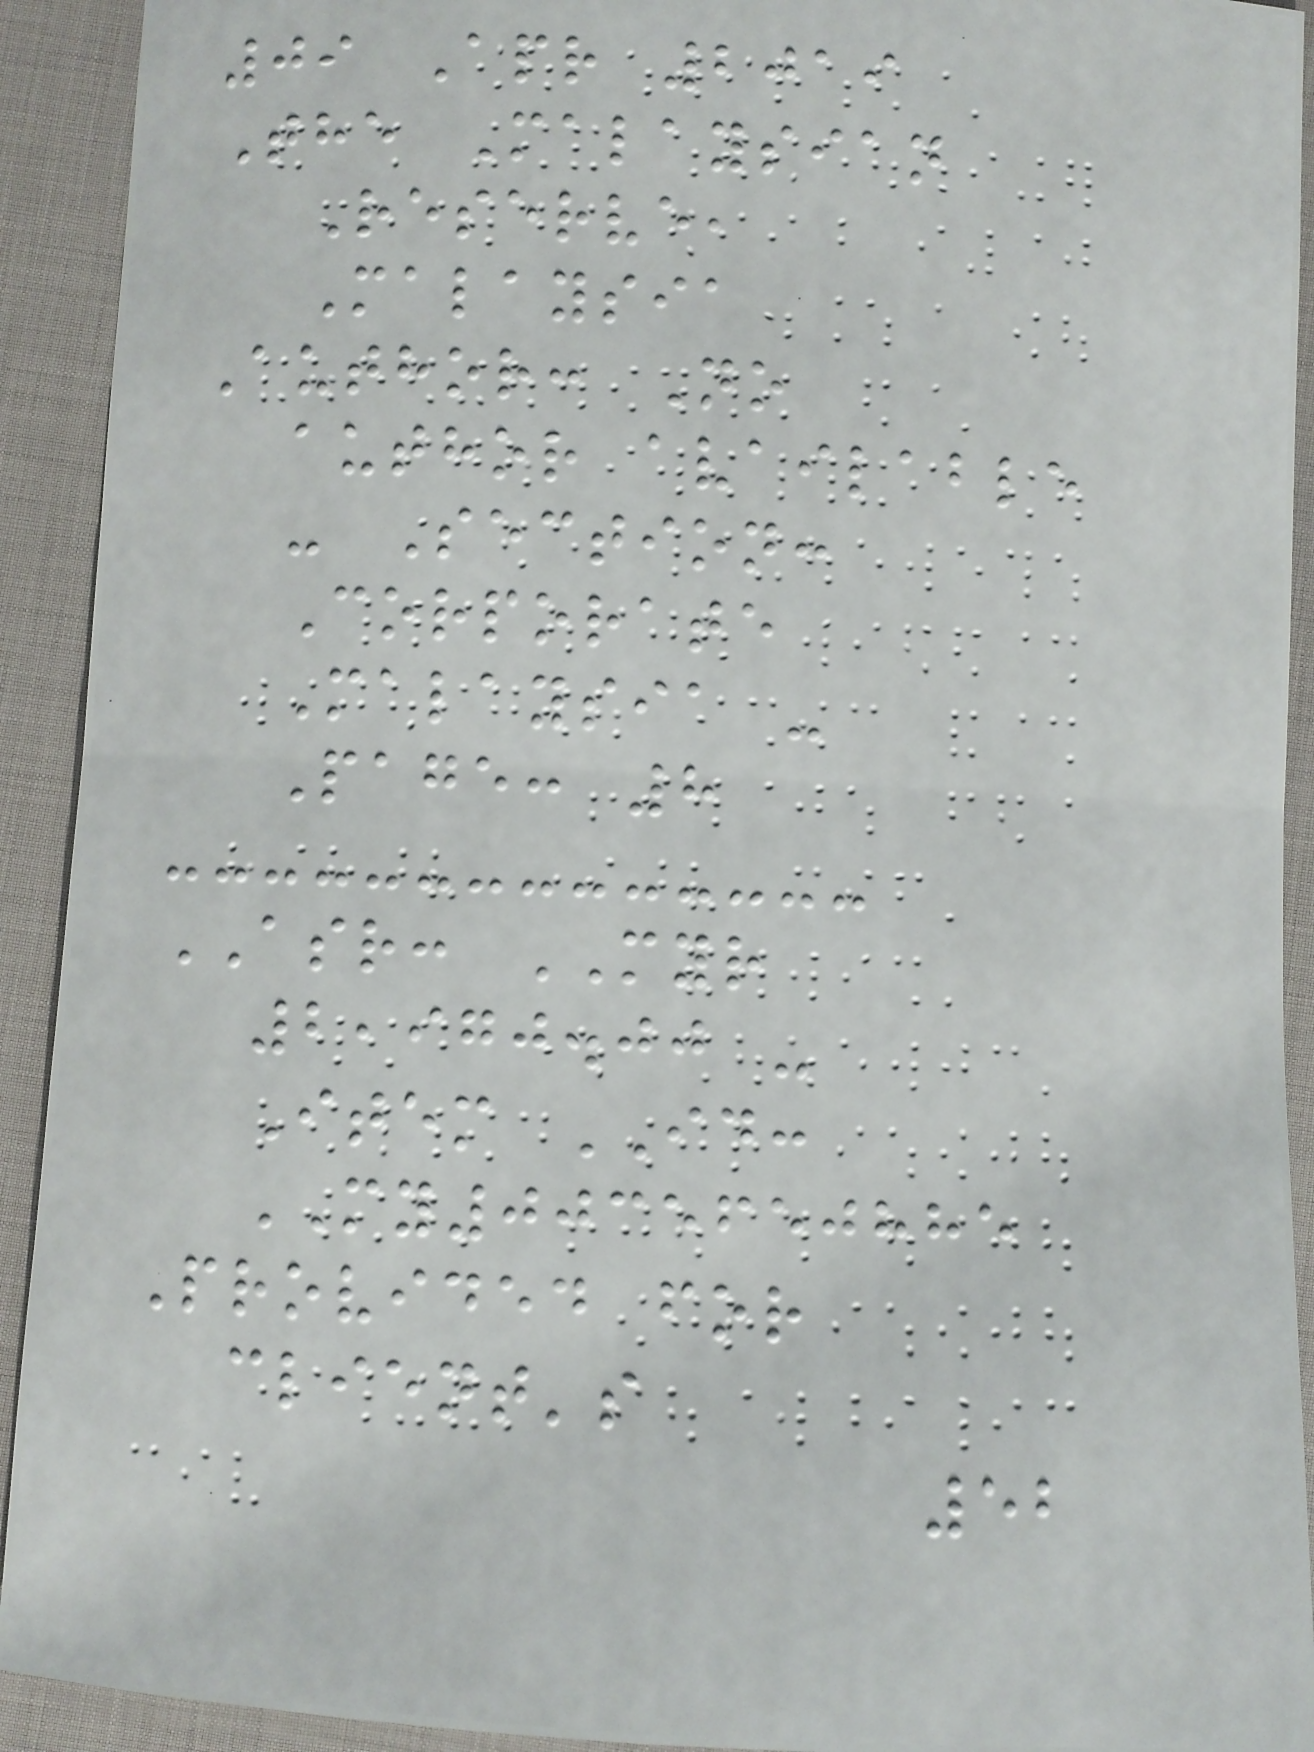09 Apr 2019
The Malaysian
Reserve,
Malaysia
Author: No
author available
- Section:
Corporate
Malaysia -
Page: 8
ASR: MYR
2,970.00 -
Item ID:
MY0035650885
Provided for
client's
52
